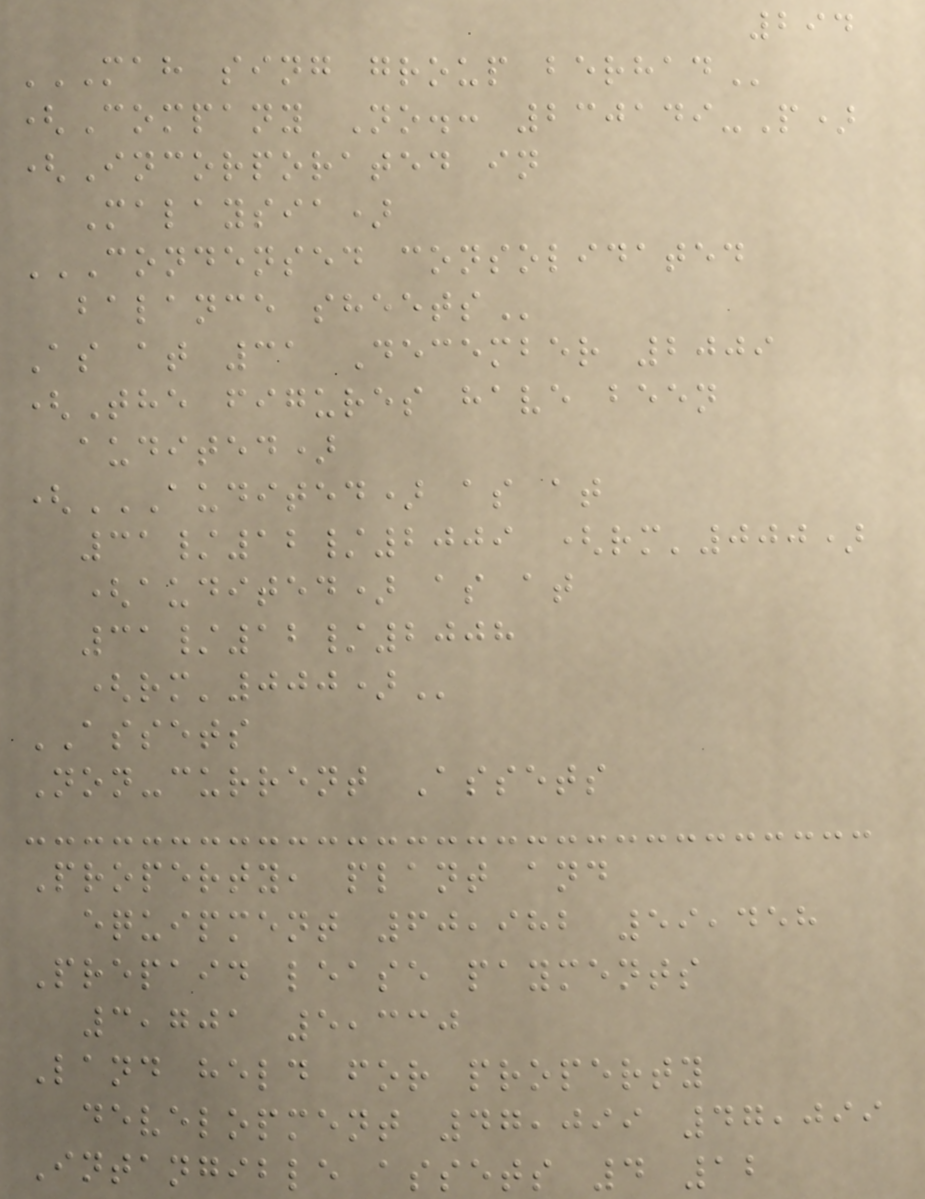294
MAH SING GROUP BERHAD
(Company No.: 230149-P)
(Incorporated in
Malaysia)
CONDENSED CONSOLIDATED
BALANCE SHEETS
As at 31 December 2009
(The figures have been
audited)
(AUDITED) AS AT
31/12/2009 (RM'000)
(AUDITED) AS AT
31/12/2008
(RM'000)
ASSETS
Non-current Assets
Property, plant and
equipment 60,982 59,458
Prepaid lease payments
3,701 5,330
Land held for property
development 47,099 47,099
Intangible assets 4 12
